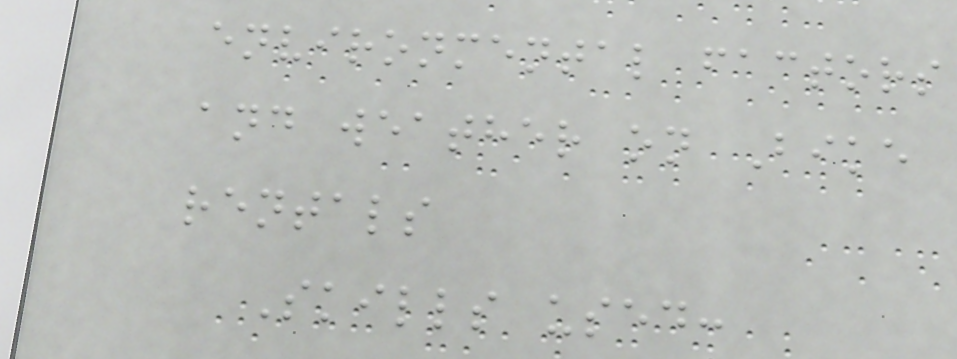environmental factors
and weather on Bike
rentals
Skills used:
